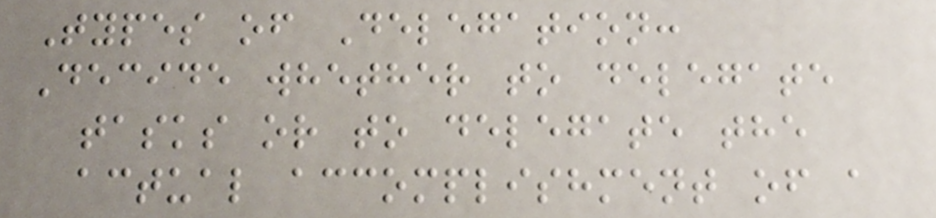Types of Delegation:
Decide whether to delegate
tasks or to delegate the
actual accomplishment of a
